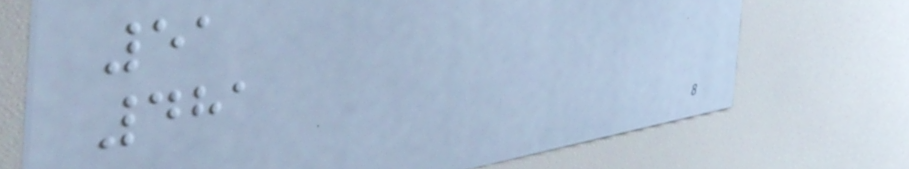51
481
